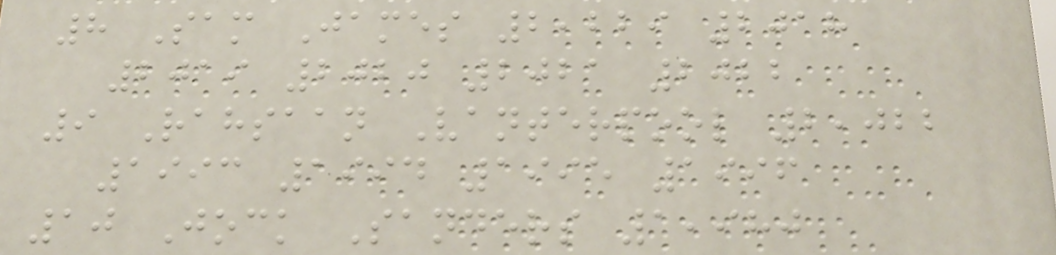8 Sam James 2,229 2018
2019 2020 2021 2022
9 Rahsaan Vanterpool 2,022
1993 1994 1995 1996
10 Jock Sanders 1,980
